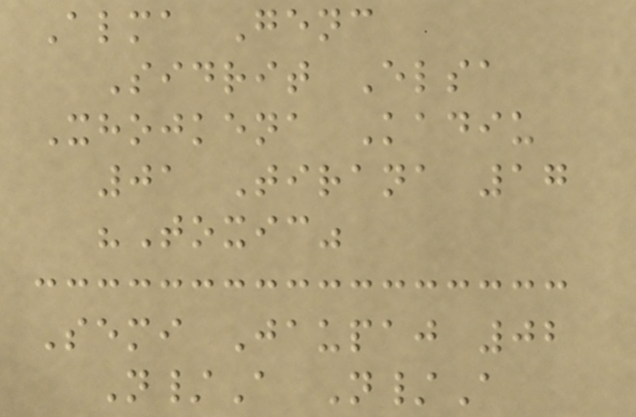Alma Genc
Sidrit Elsa
Xhojkena Kadiu
01 Tirana 17
"Toxic"
Semi Jaupaj 02
N/A N/A
